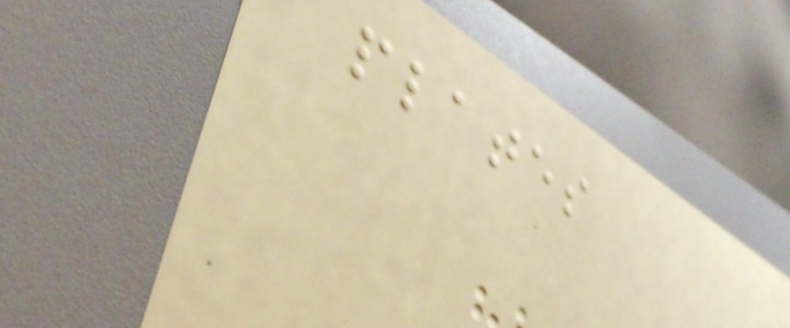plates
